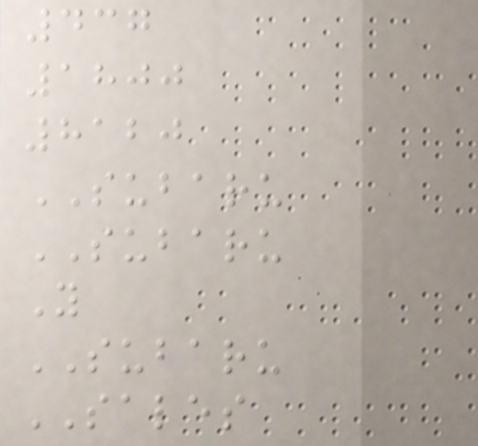437
1800
8120
SUBARU
SUBARU
Y
SUBARU
SALES
